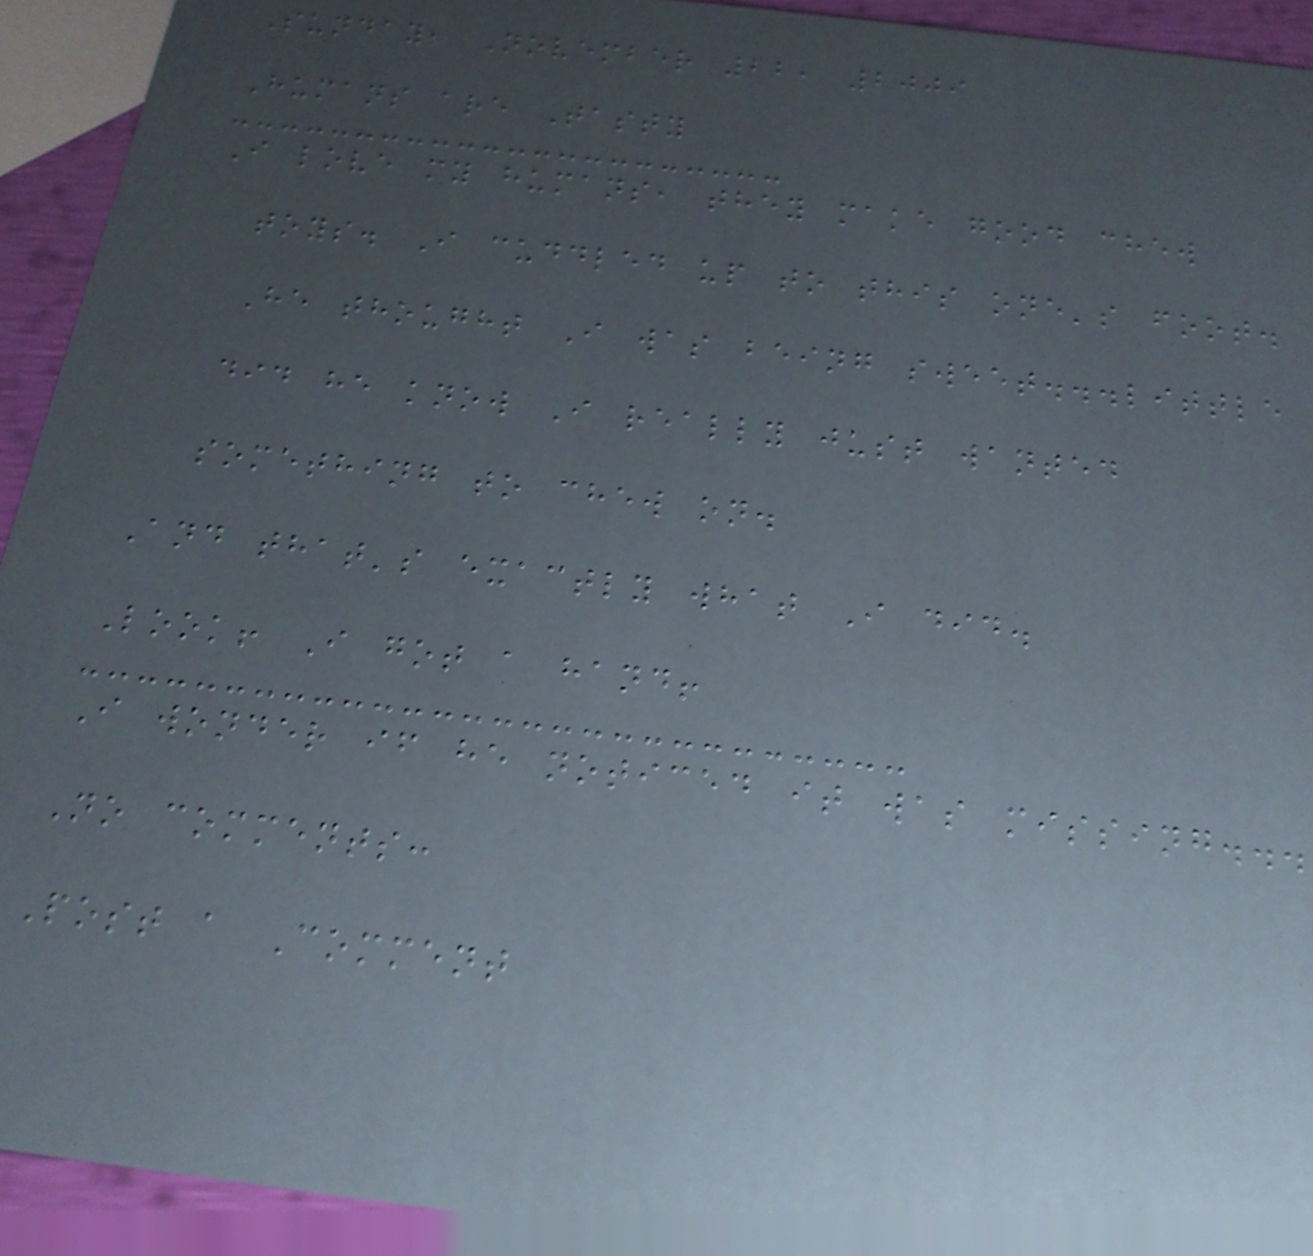Sunday, November 22, 2009
Humans are Tasty
I love my humans, they make good chew
toys. I cuddled up to this one's foot.
He thought I was being sweet...little
did he know I really just wanted
something to chew on.
And that's exactly what I did.
Look! I got a hand!
I wonder if he noticed it was missing...
No comments:
Post a Comment
